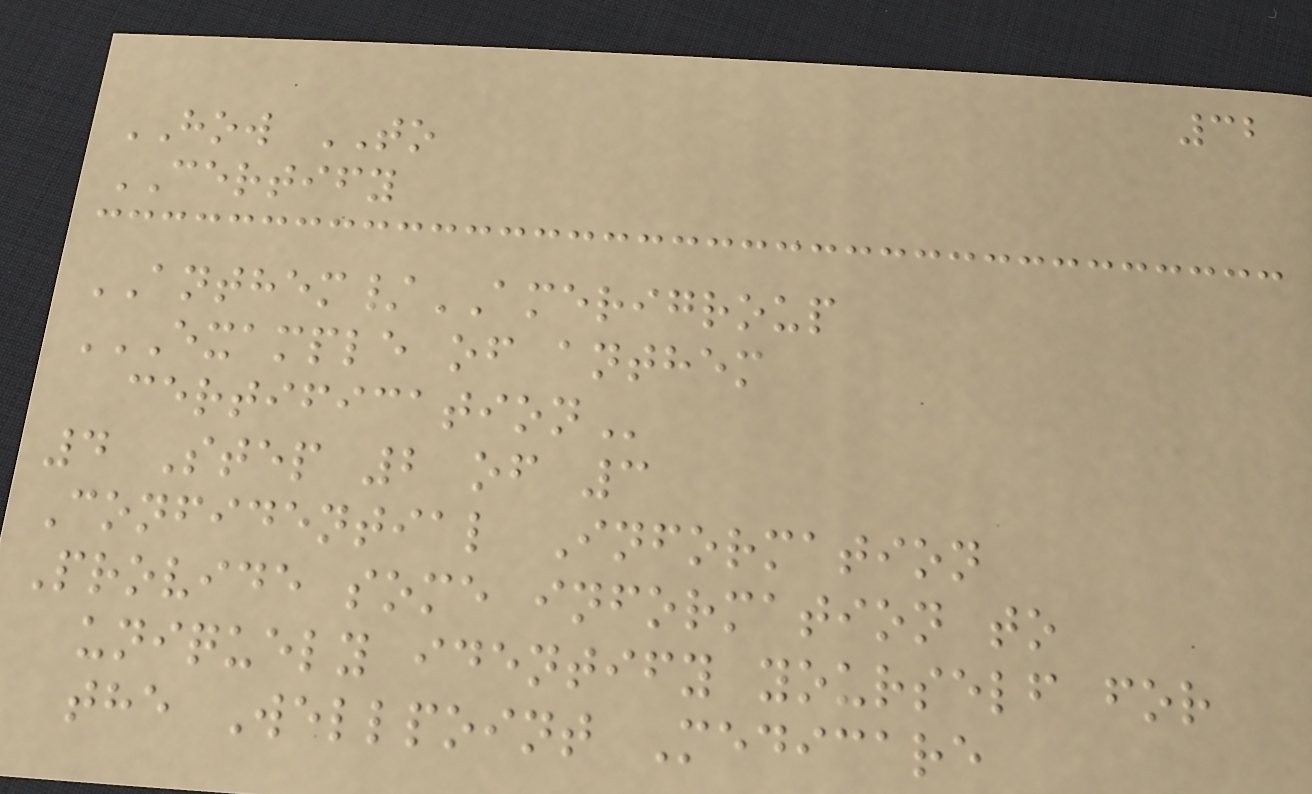32
HOW TO
CERTIFY
ANTHEM/AMERIGROUP
EXAMPLE OF ANTHEM
CERTIFICATION
4 Step 2 of 3
Confidential Information
Provide some information to
uniquely identify yourself for
the Wellpoint Medicare
